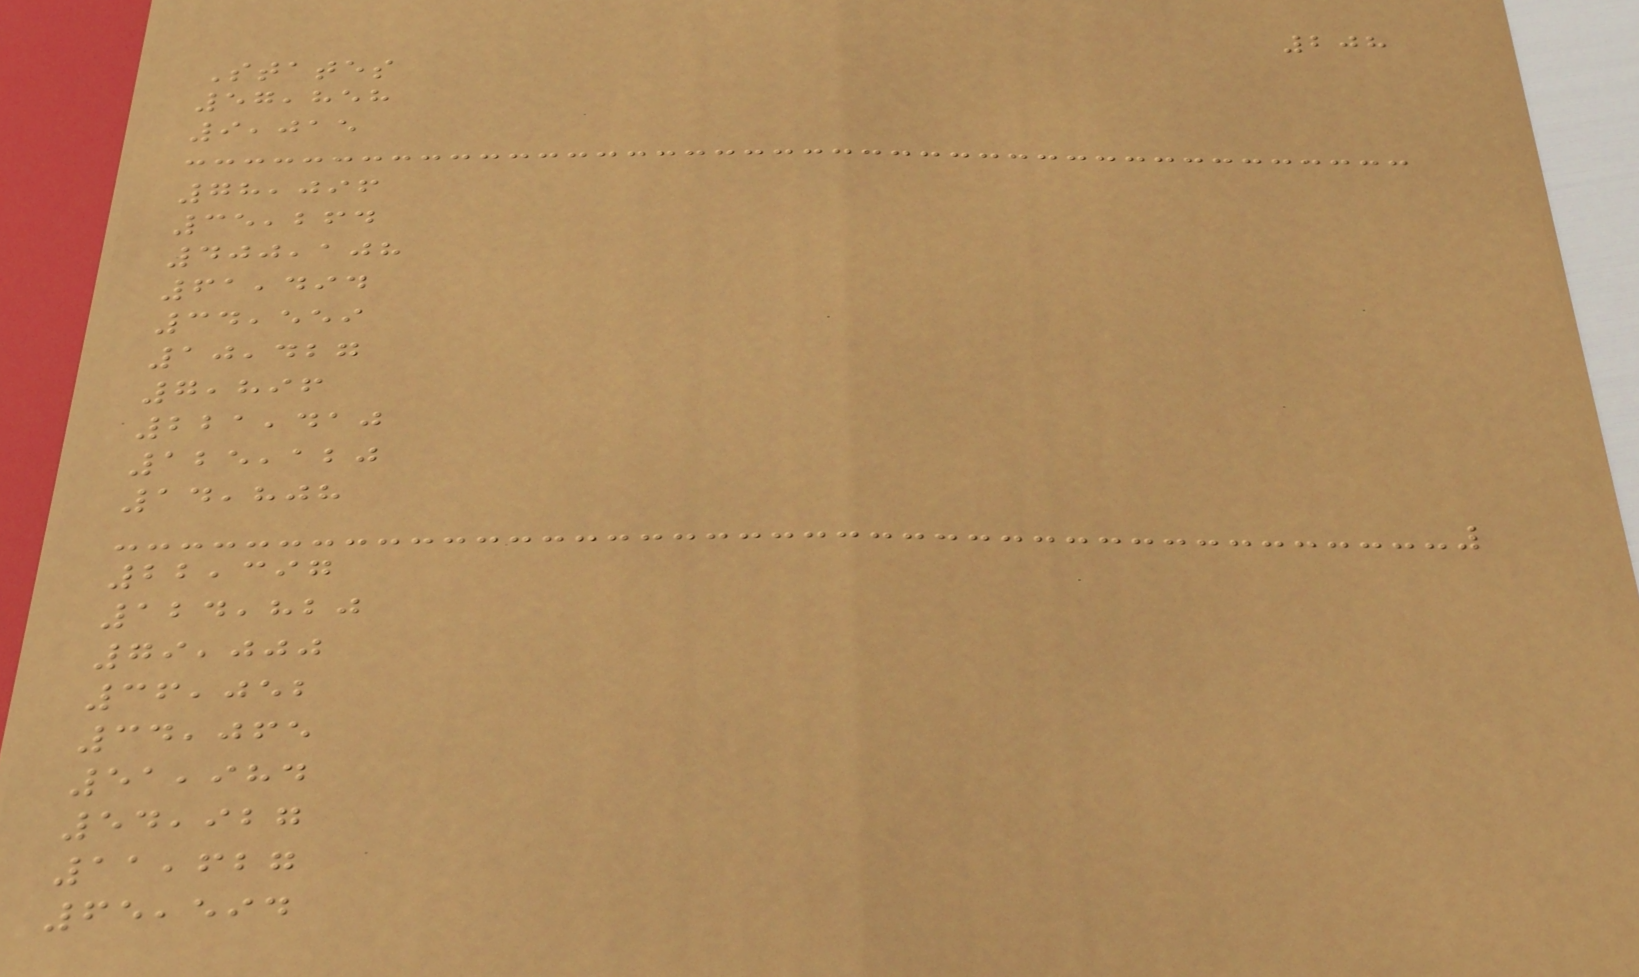208
States
57,858
9,015
78,096
35,264
400,108
61,494
34,559
10,427
7,896
221,410
125,120
14,808
22,397
124,820
79,000
36,052
34,065
51,984
54,927
11,627
65,594
